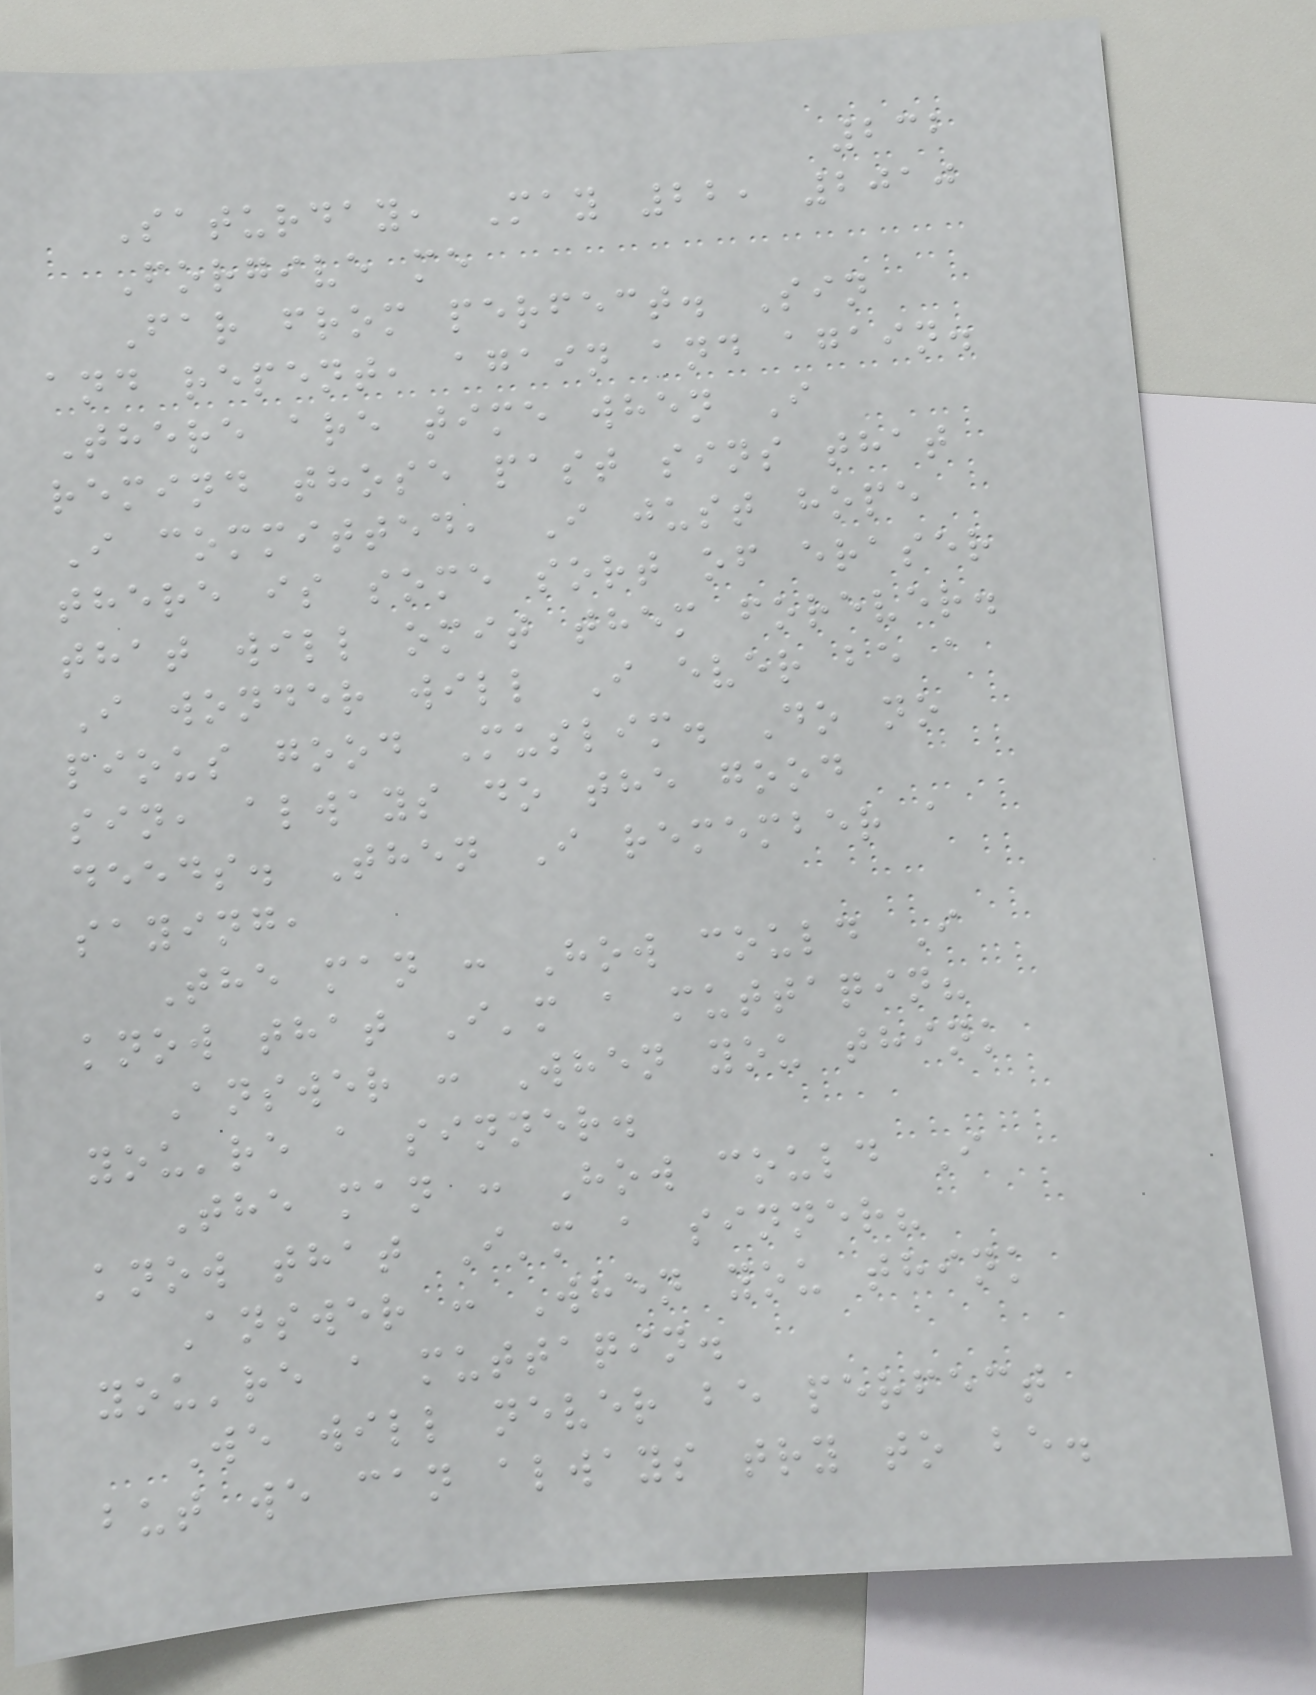232
Saturday, May 22, 2010
Forgive me
Far from perfect. Sin
and repent, again and again.
There are time when I
remind those past sins that
I committed, I just hope
there is some sort of eraser
that will omit them forever.
I wonder will I ever be a
pious good Muslim. Do no
sin, always do the good
deeds. Then I remember a
saying,
The man : How could I
know that I'm a muttaqin?
Answer : When you think
you're a sinner.
The man : How could I
know that I'm a sinner?
Answer : When you think
you're a muttaqin.
We will never be perfect
but we can always try to be.
